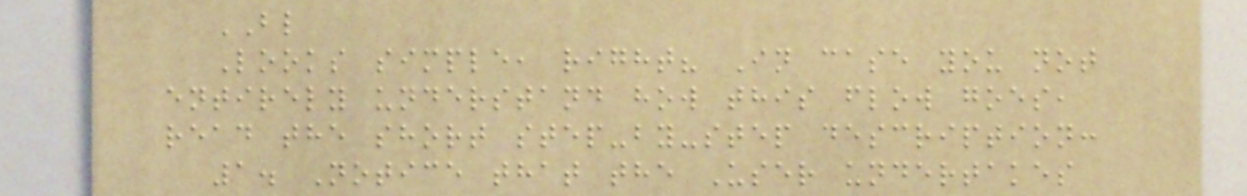BL
Looks simple, right? In case you not
entirely understand how this flow goes,
read the short step-by-step description:
1. Notice that the User undertakes
